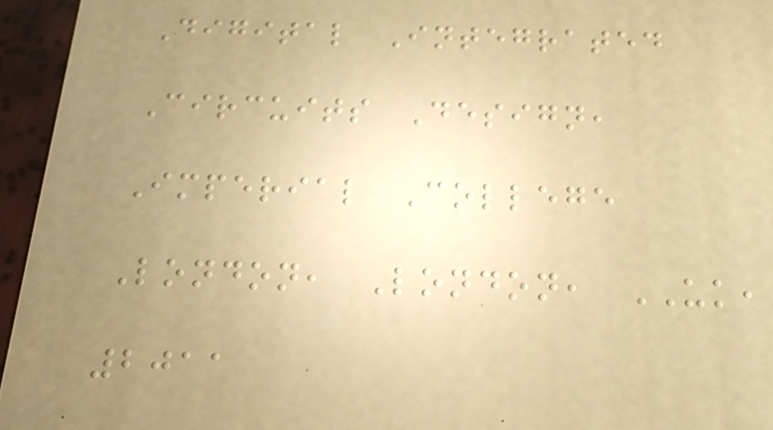Digital Integrated
Circuits Design,
Imperial College
London, London, UK,
2011
